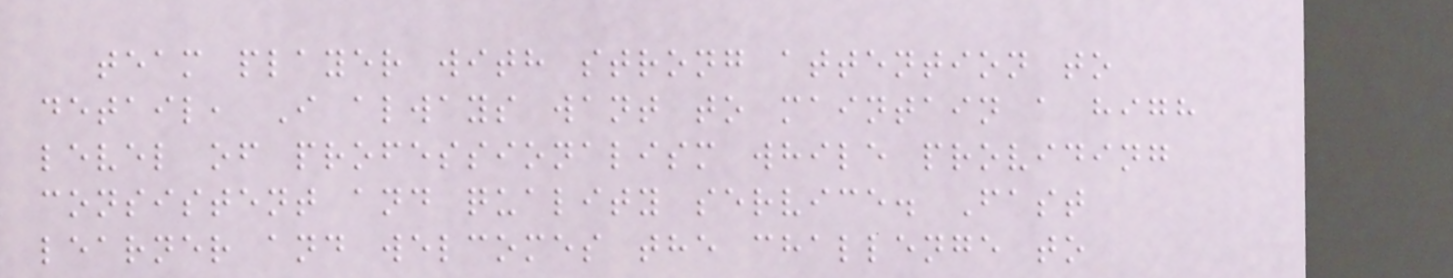team player with strong attention to
detail, I always want to maintain a high
level of professionalism while providing
consistent and quality service. Fast
learner and welcomes the challenge to
